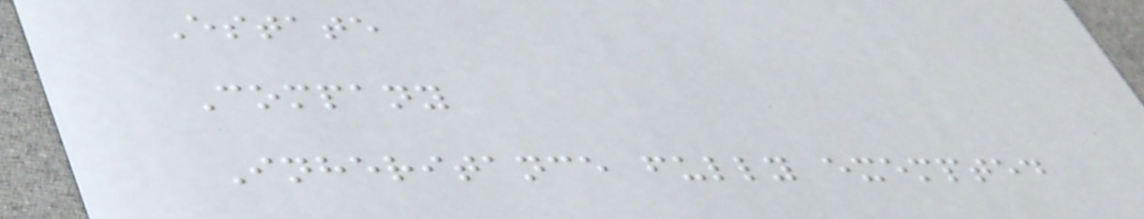Estate
Company
Inheritance fully exempted
